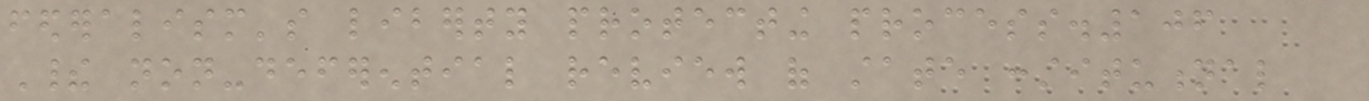federalism's liberty protecting process.106
Their non-deferential review of state constitutional
